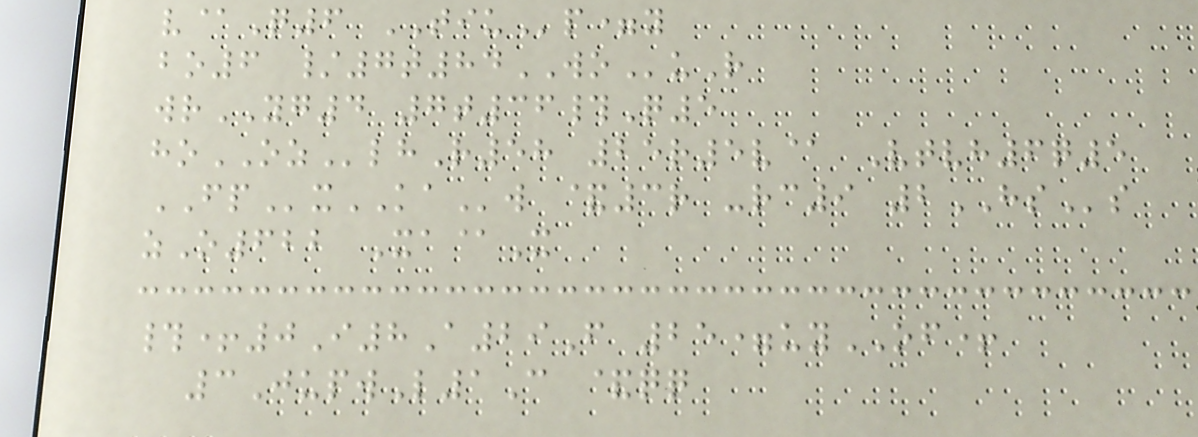v@Q6 TIUp=y
bo6 /7t84WOuR
wrYG4 7t36#Q5
hoOZlhR58 25r5v@ Vtvh6q5
FPxKAw &3r -rc9 2HSs
zO622 Xa@X
#+0I8A29F 25=uyOF+
3JupwL1C &qq
